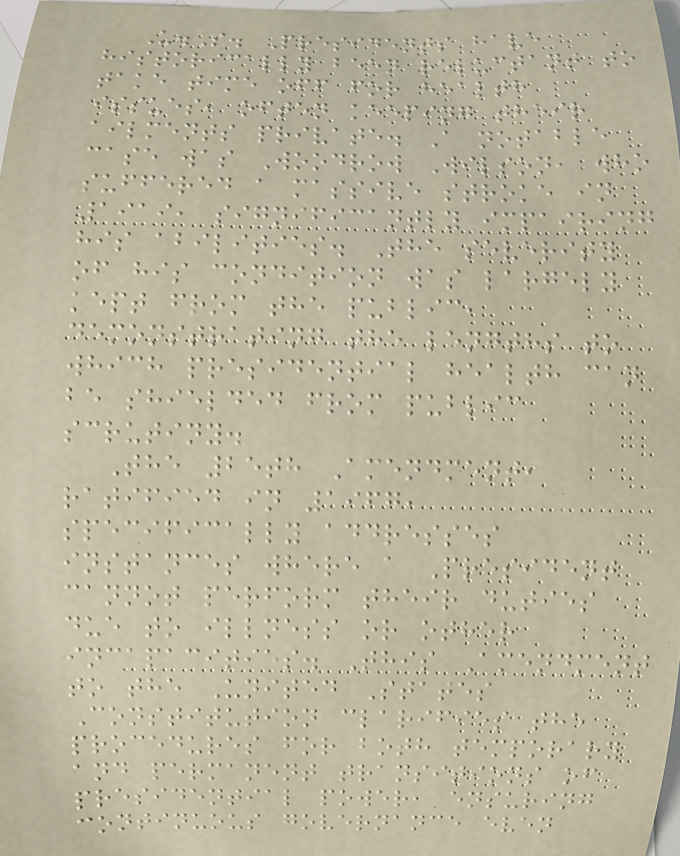U.S. Presidents have
historically been reluctant to
take time off for health
issues, often keeping their
ailments private. A notable
case was Woodrow Wilson, who
suffered a massive stroke in
1919, significantly impairing
his abilities. The severity
of his condition was largely
kept from the public,
demonstrating the lengths to
which presidential health can
be shielded from public
scrutiny.
The 25th Amendment,
ratified in 1967,
specifically addresses
instances where a President
cannot perform their duties
due to illness or other
incapacities. This Amendment
to the United States
Constitution clarifies the
procedures for both temporary
and permanent transitions of
presidential power, ensuring
continuous governance even
